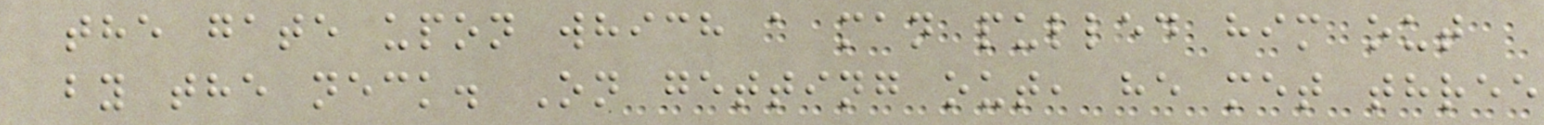the gate upon which a man pulled him out
by the neck. On getting out, he met three
